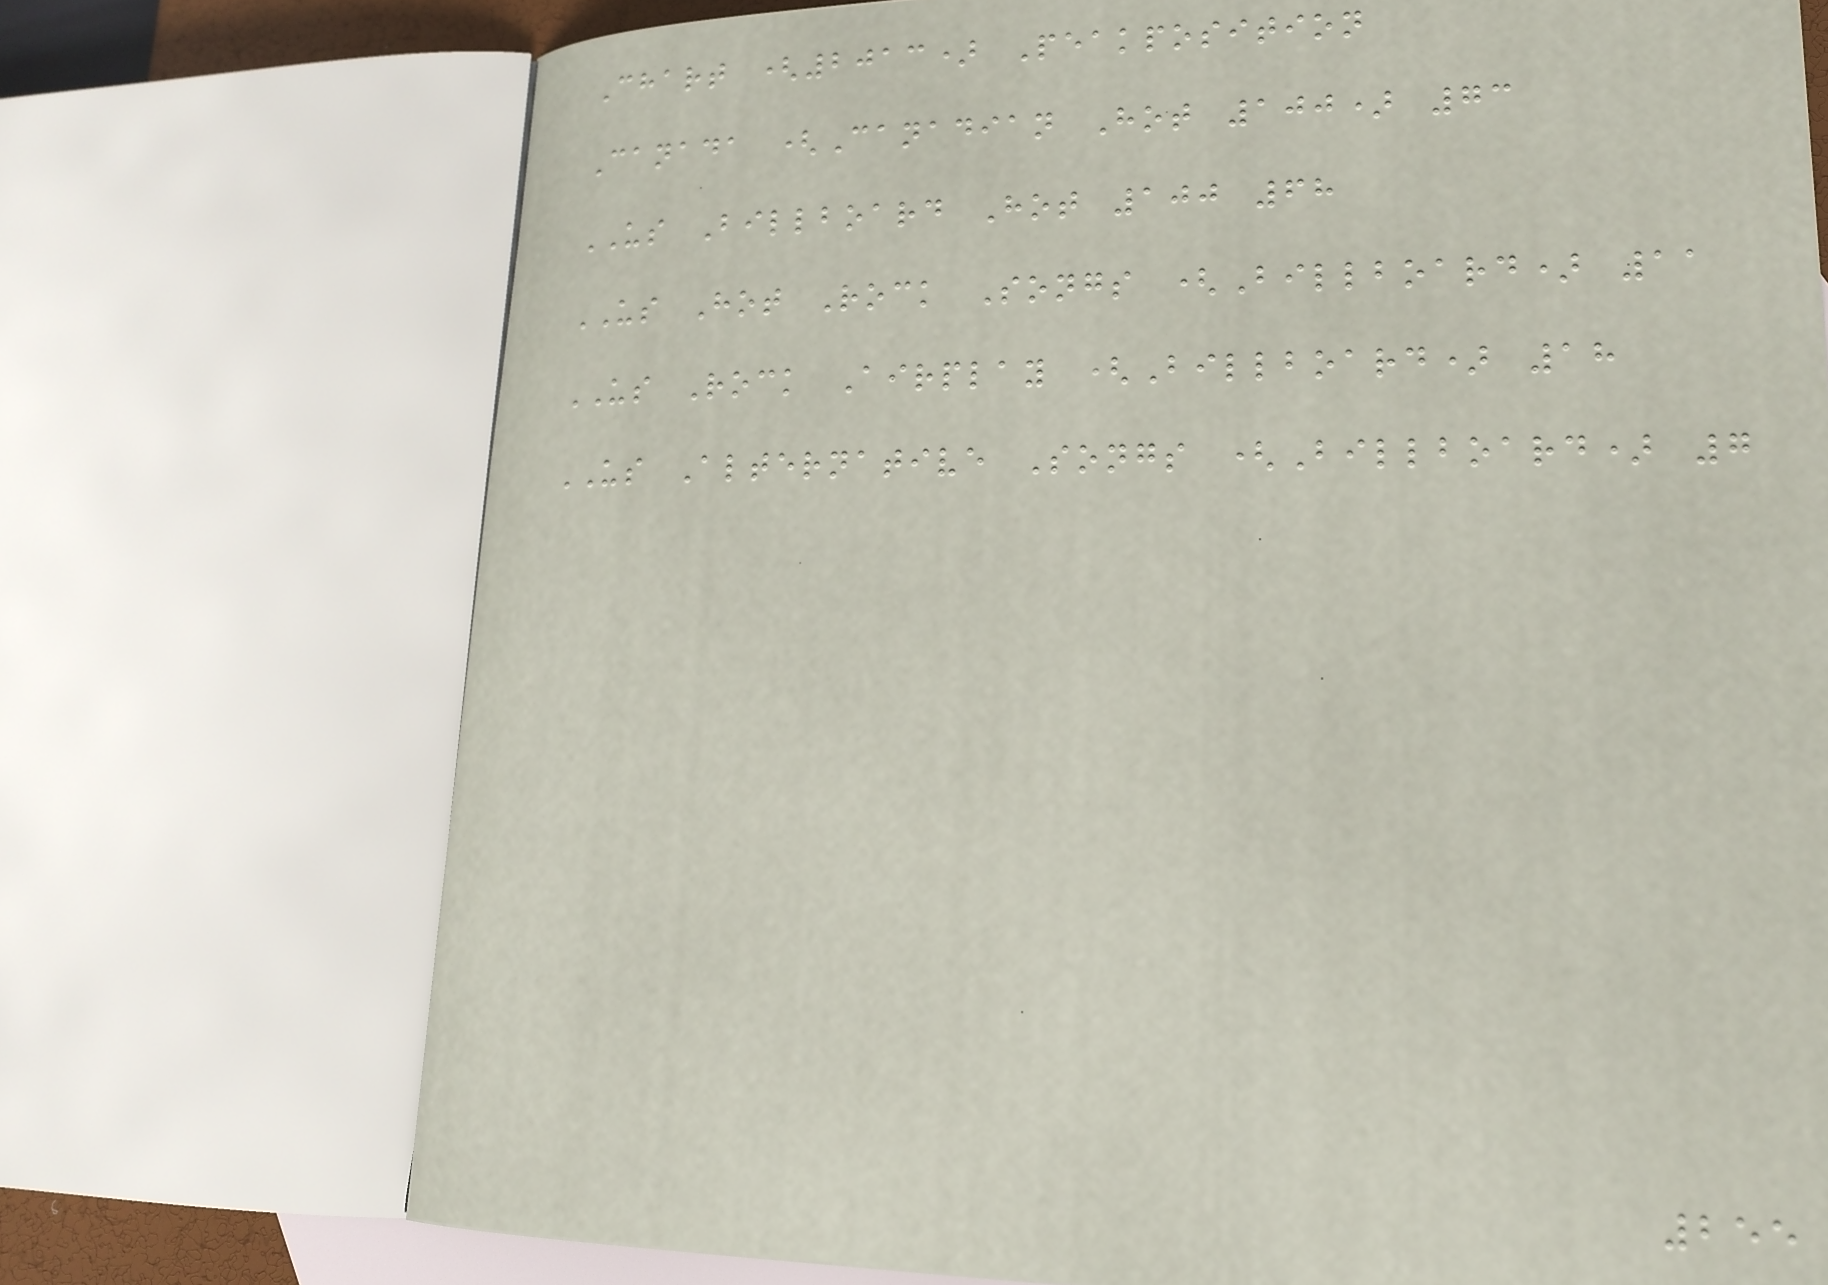Chart (2013) Peakposition
Canada (Canadian Hot 100) 73
US Billboard Hot 100 68
US Hot Rock Songs (Billboard) 11
US Rock Airplay (Billboard) 18
US Alternative Songs (Billboard) 7
255
